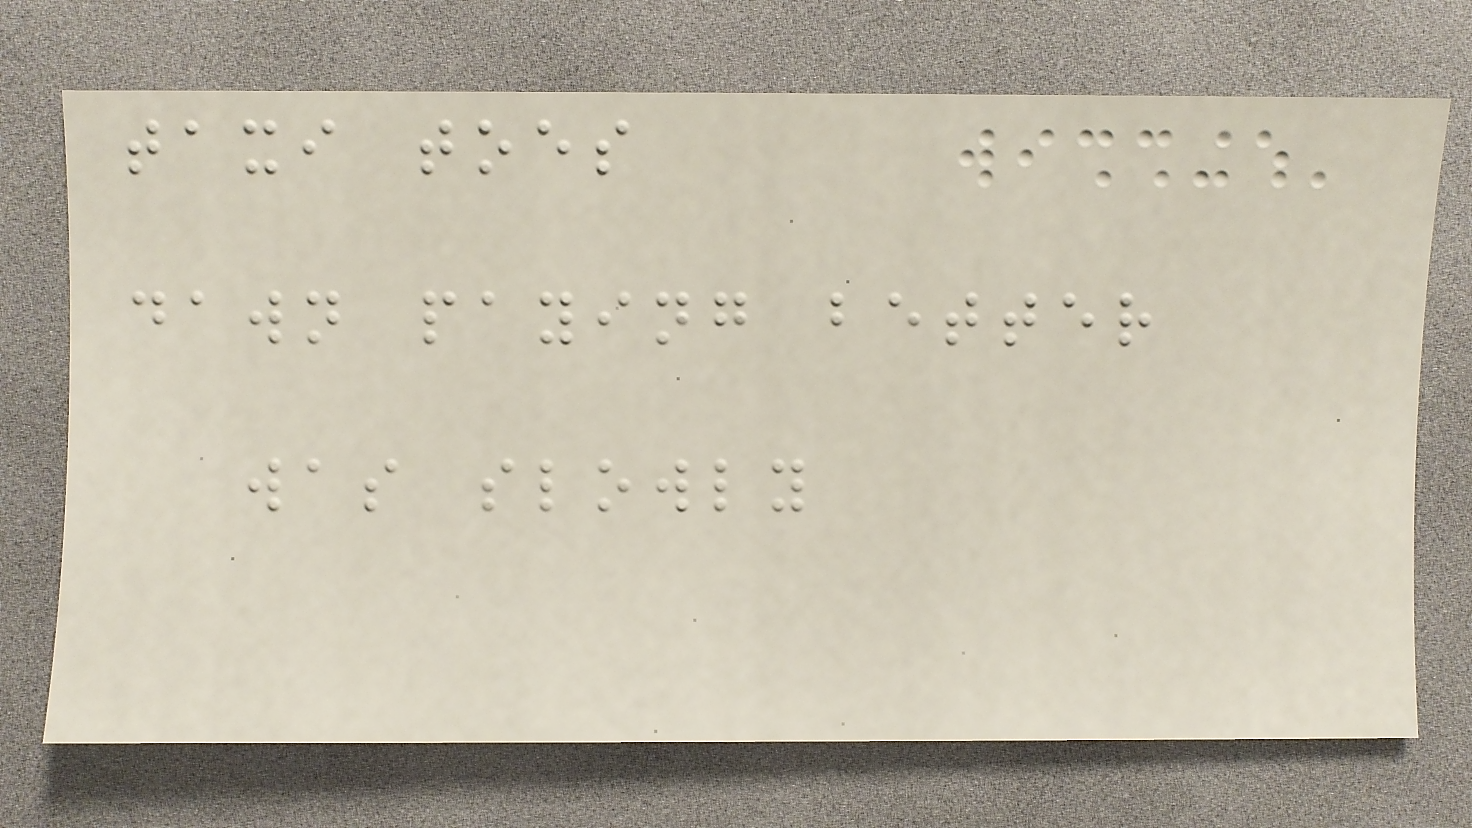taxi toes
dawn paying better
was slowly
